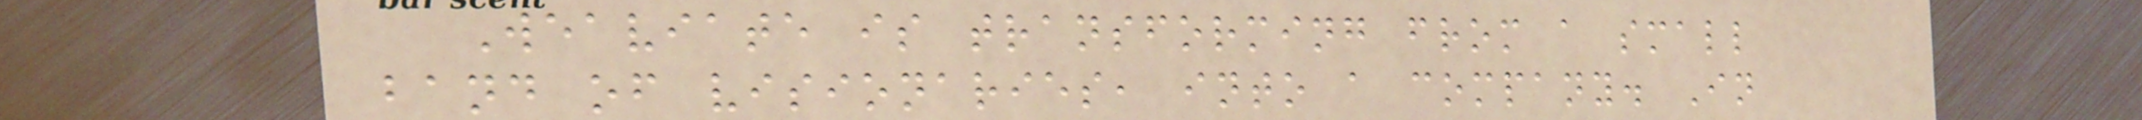Weaviate is transforming from a small
band of visionaries, into a company. In
